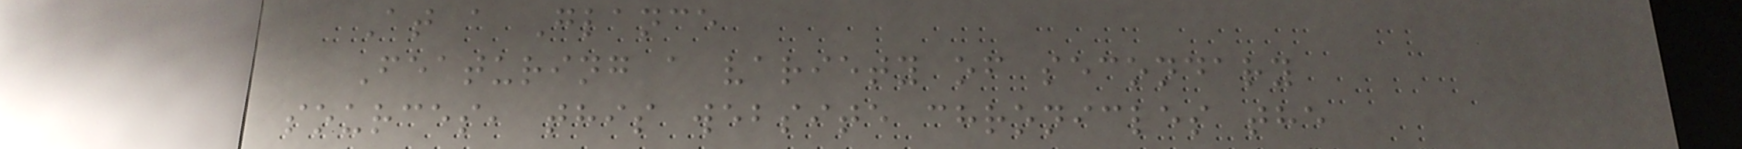At a Glance
Featuring a variety of secondary
sources, this website chronicles the
